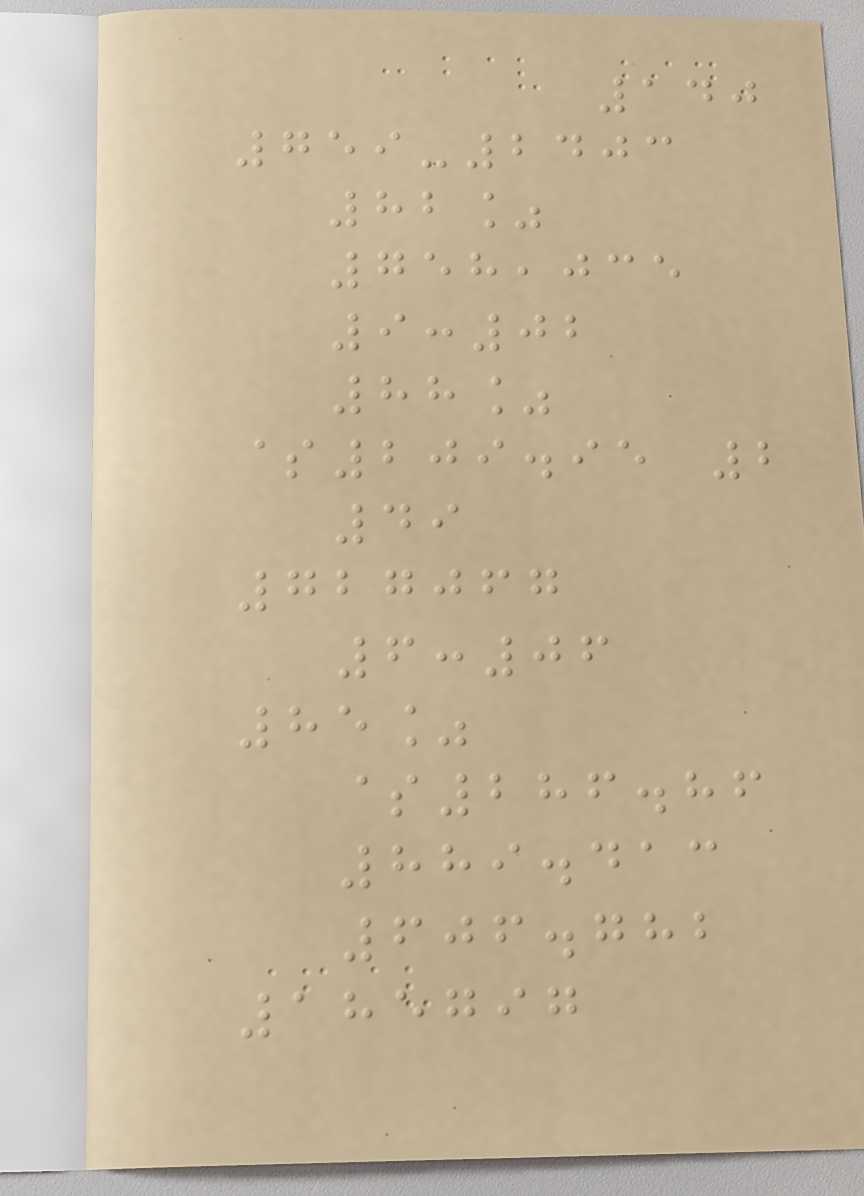140
759-2403
82%
758,035
9:02
88%
$209.95 2
49
727067
6:06
85%
$286.86
889.413
606.782
185797
